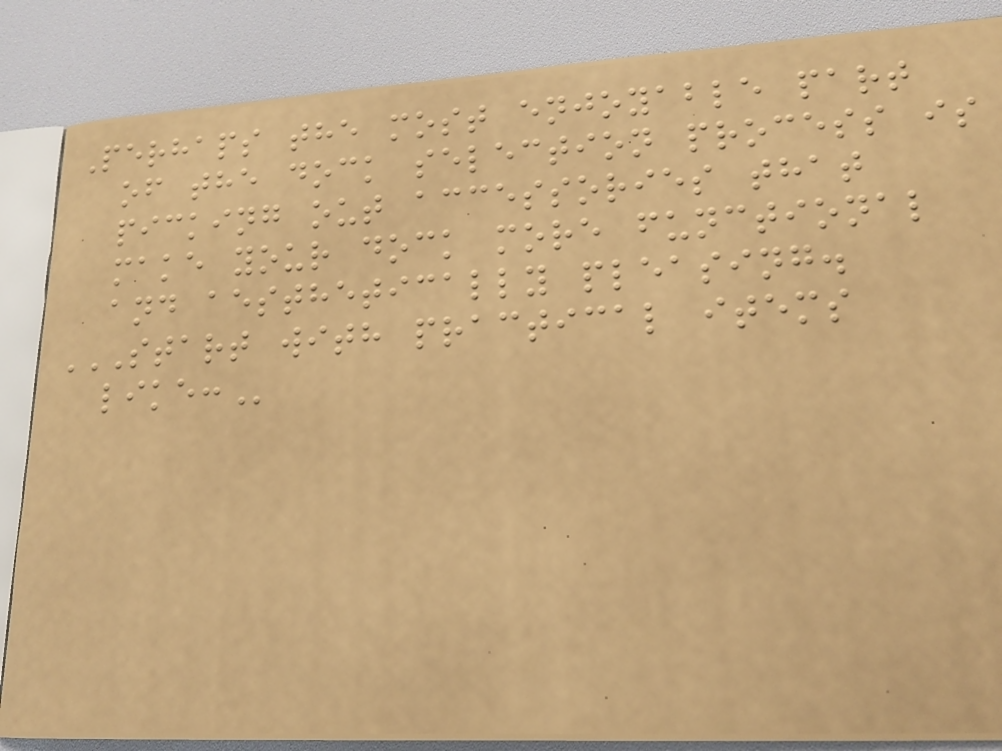Perhaps the most enjoyable part
of the dock selection process is
picking out accessories that
make your dock more functional
and aesthetically pleasing.
START WITH PRACTICAL ITEMS
LIKE:
